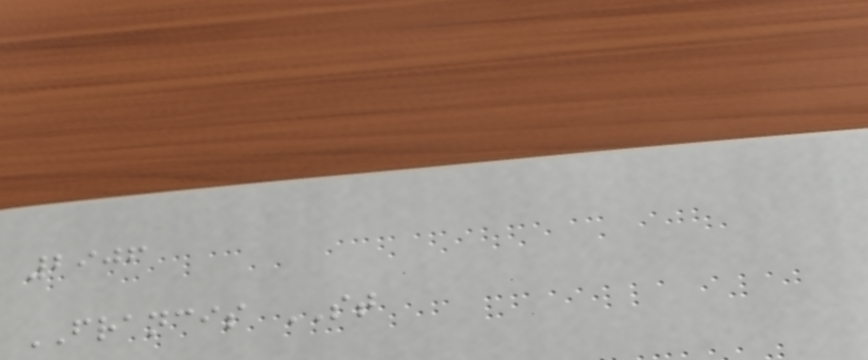2906
FRANCIS ST
